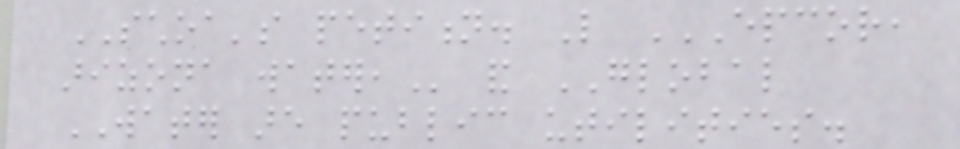SCHOA's petition. Like EPCOR,
ARIZONA WATER, and GLOBAL
WATER are public utilities.
